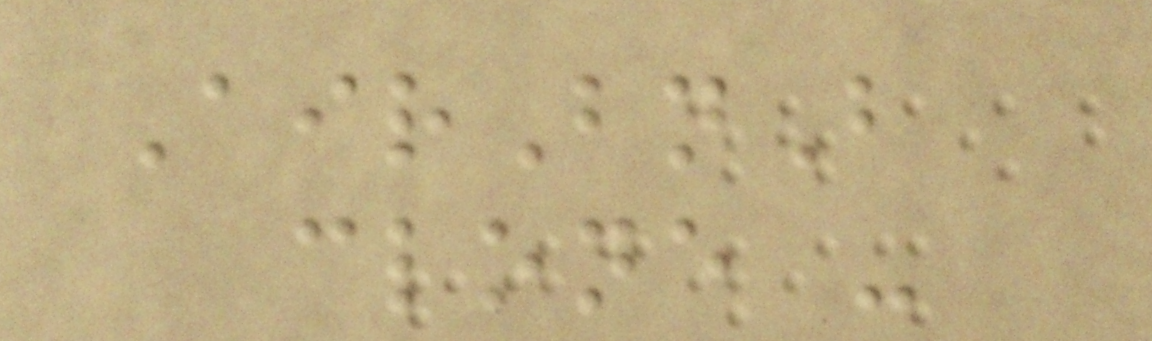AirBnB
clone -
